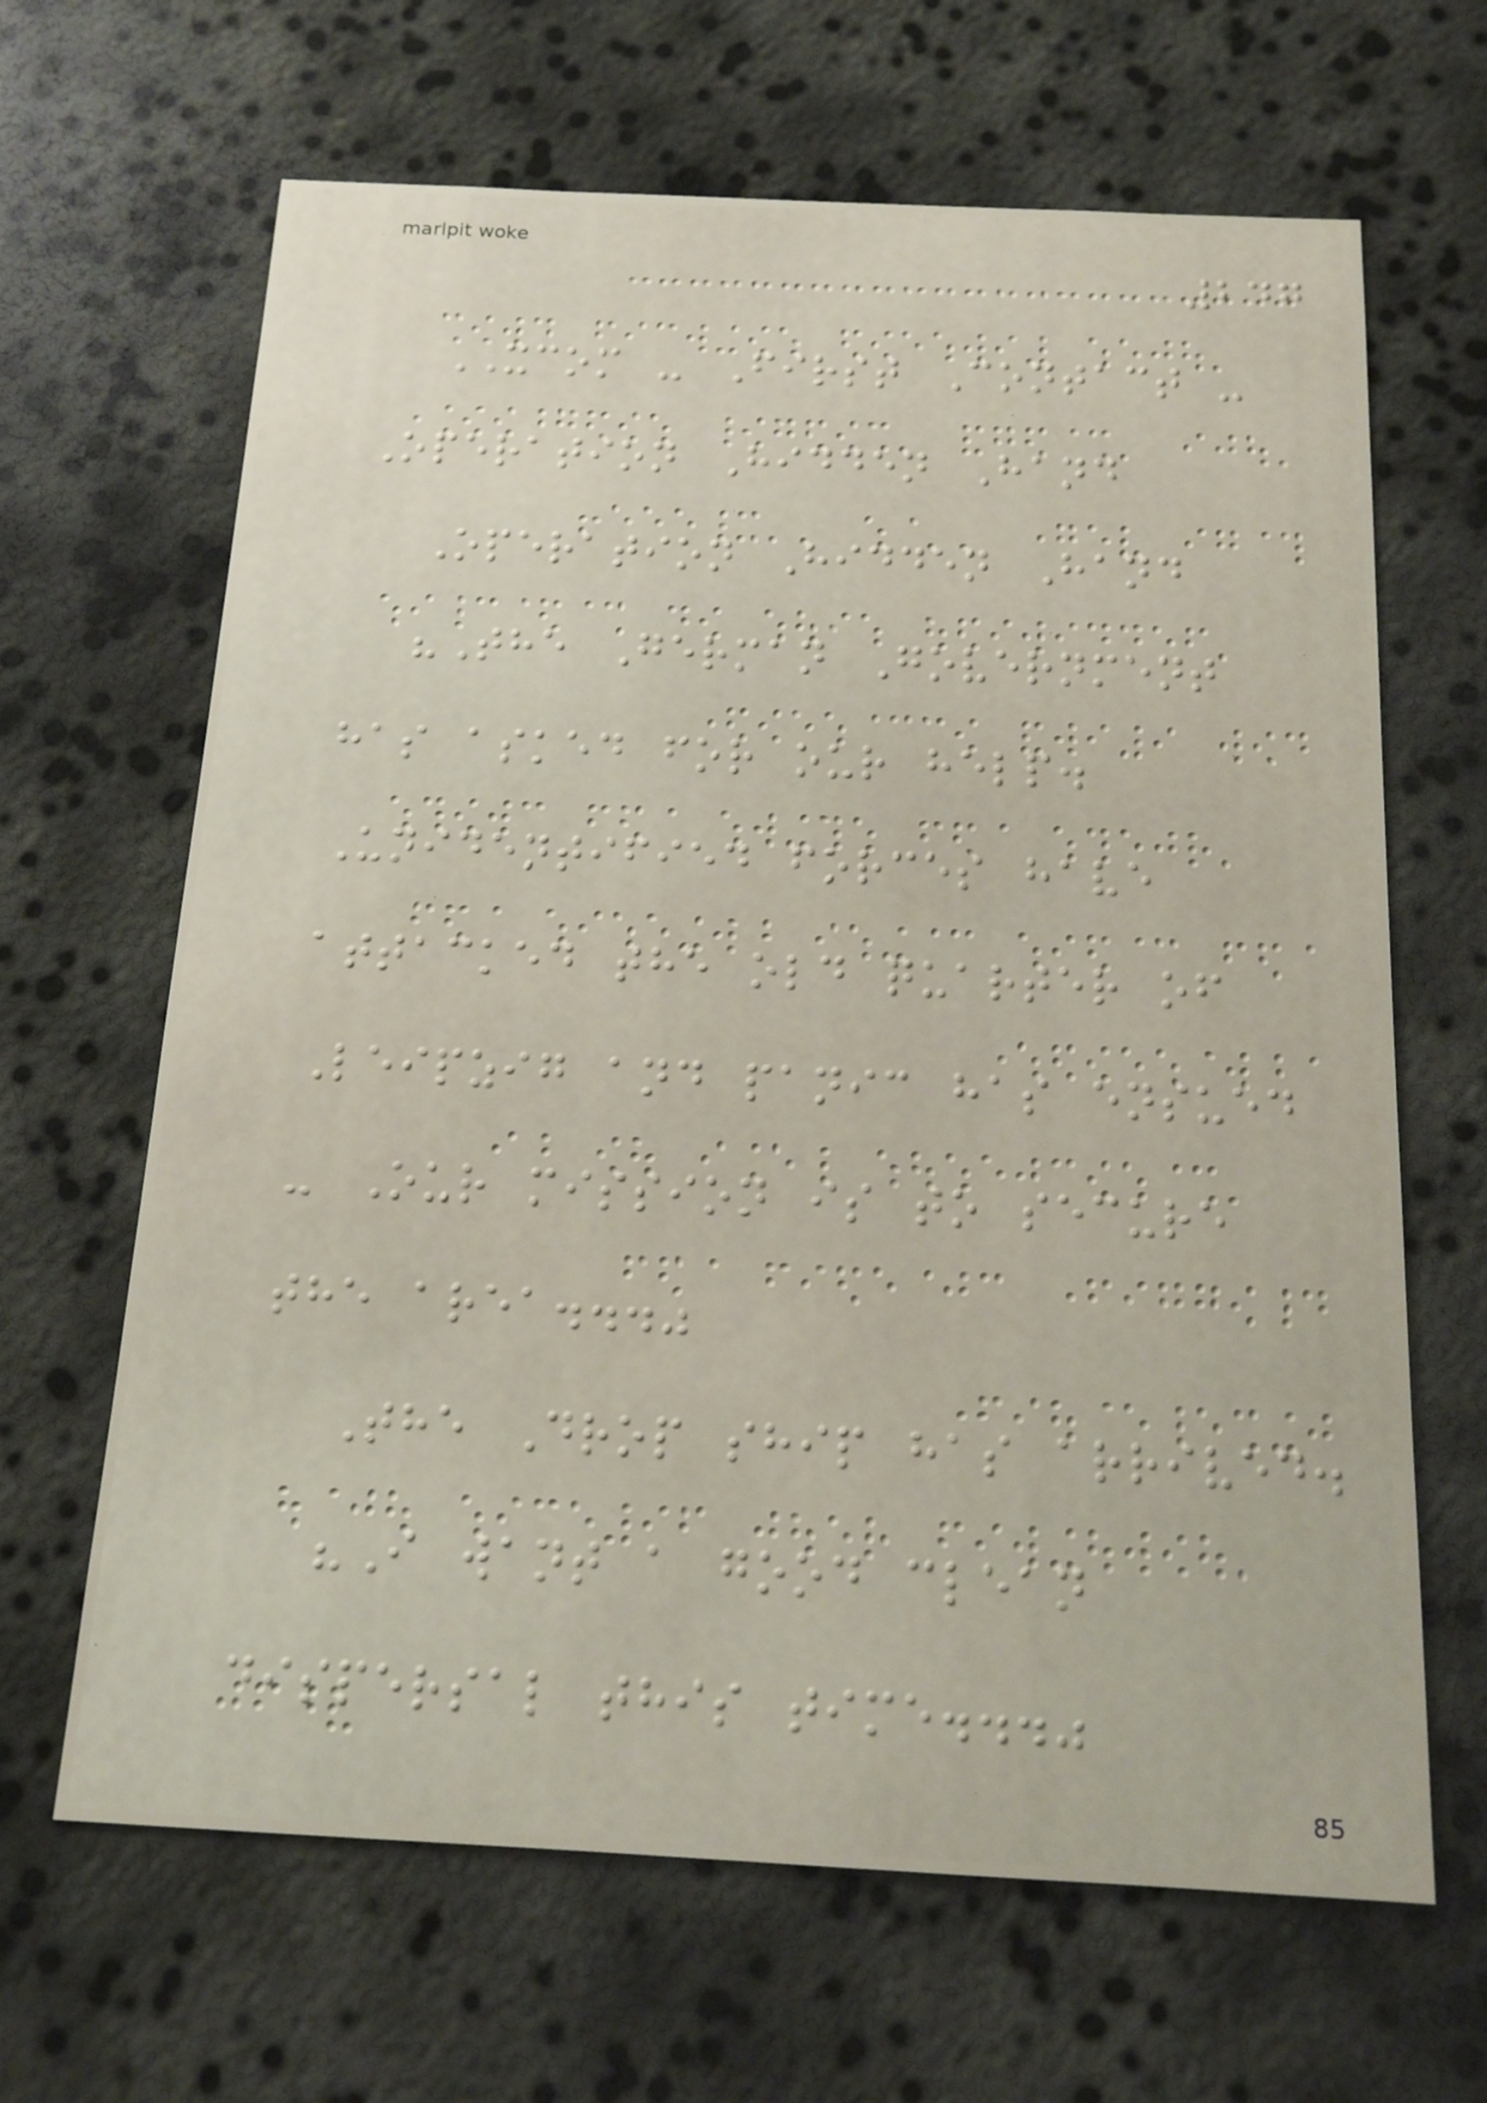247
XCOM - First Contact -
Operation Hidden Hand
Operation Hidden Hand
"The German Government
has asked for our help.
Unidentified forces have
attacked the old quarter of
Leipzig and panic has ensued
- Our mission is to secure
the area..."
The Drop ship has arrived.
"I want a good clean
dispersal this time..."
